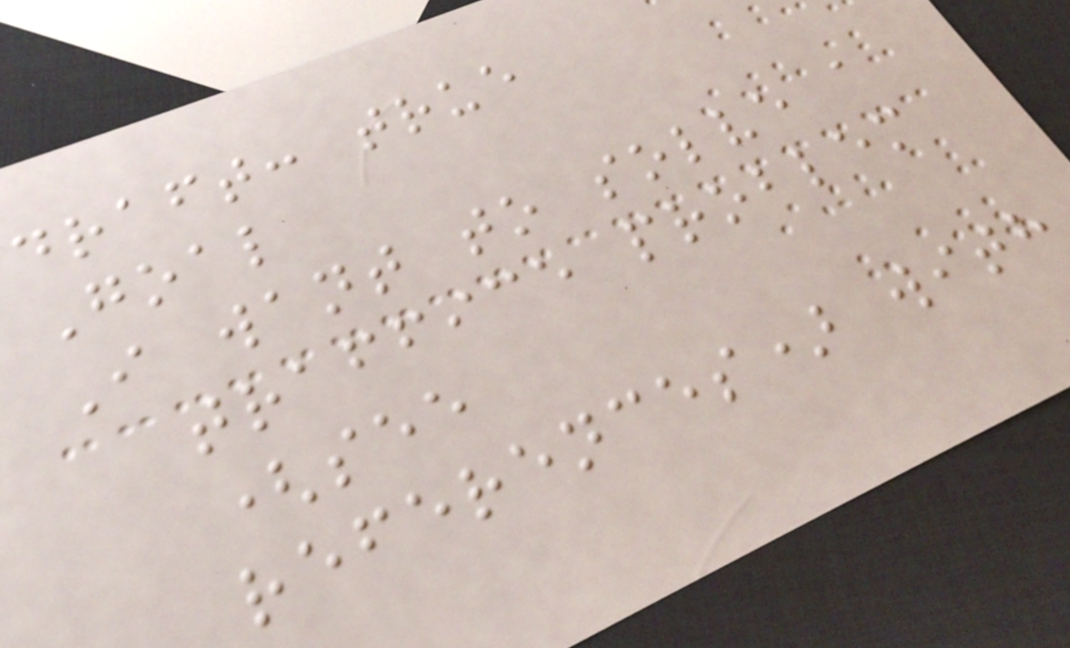draft: true
Goal
I want to solve a
traffice problem
(see
references) with
